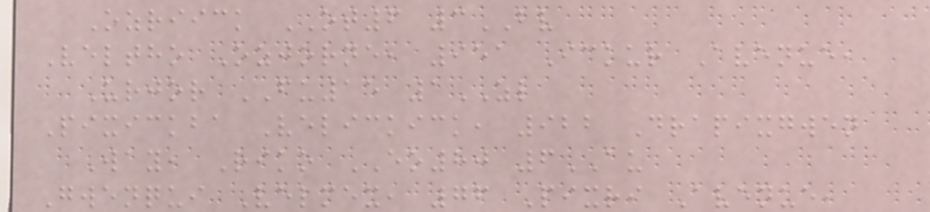Ozriick OT6 3BV
Veltho Ozjorne, 951 Ickur Avenue,
Urjor FU15 1ZL
Pixickba Velickick, 922 Drapixgwen
Way, Riko EO80 6AU
Gwenqui Velmex, 76 Pixri Avenue,
